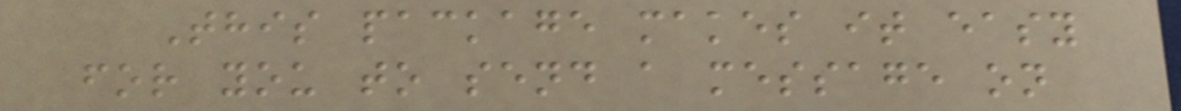This package makes it easy
for you to send a message on
